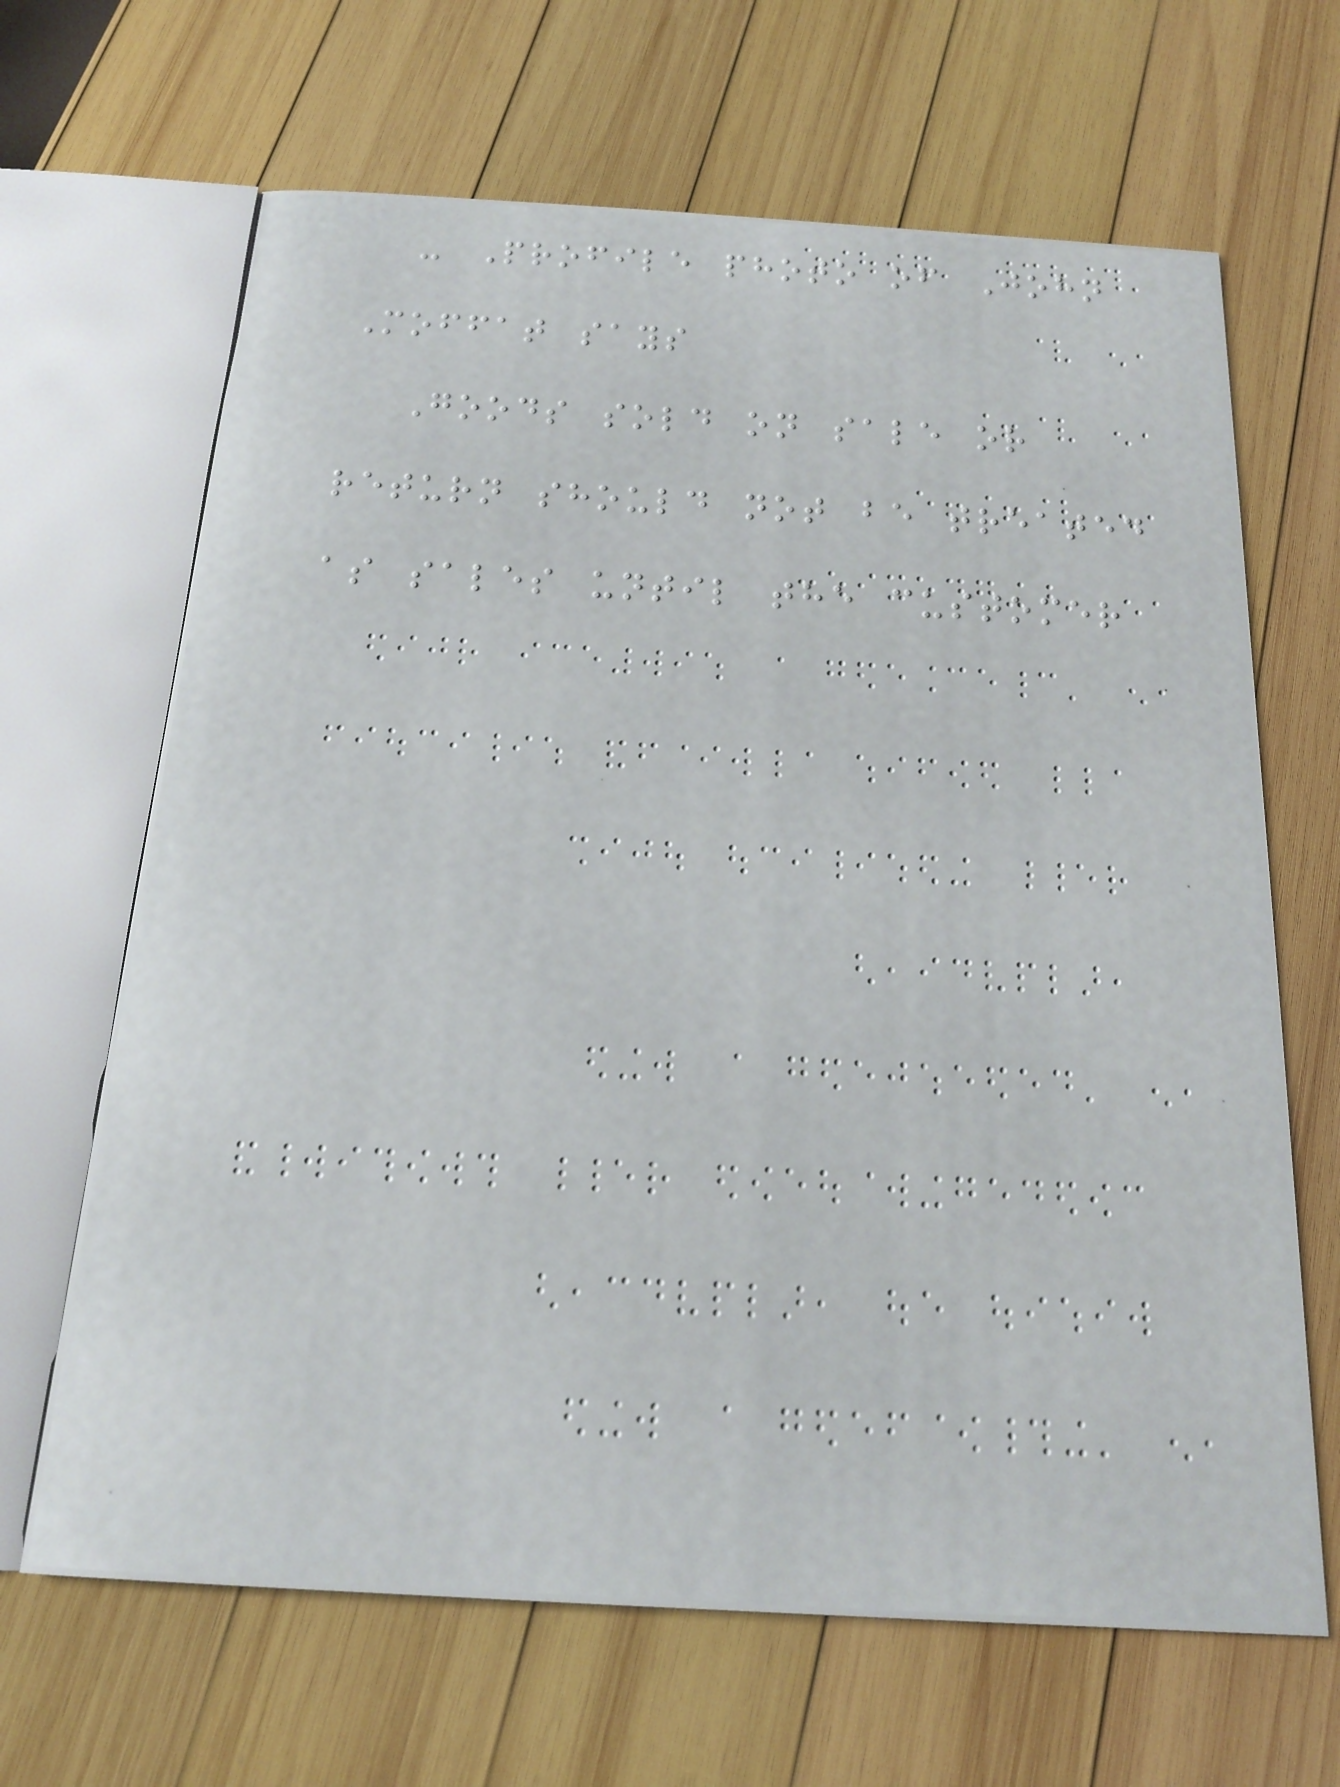- Profile photo of John
Moffat says
Goods sold on sale or
return should not be treated
as sales until the customer
